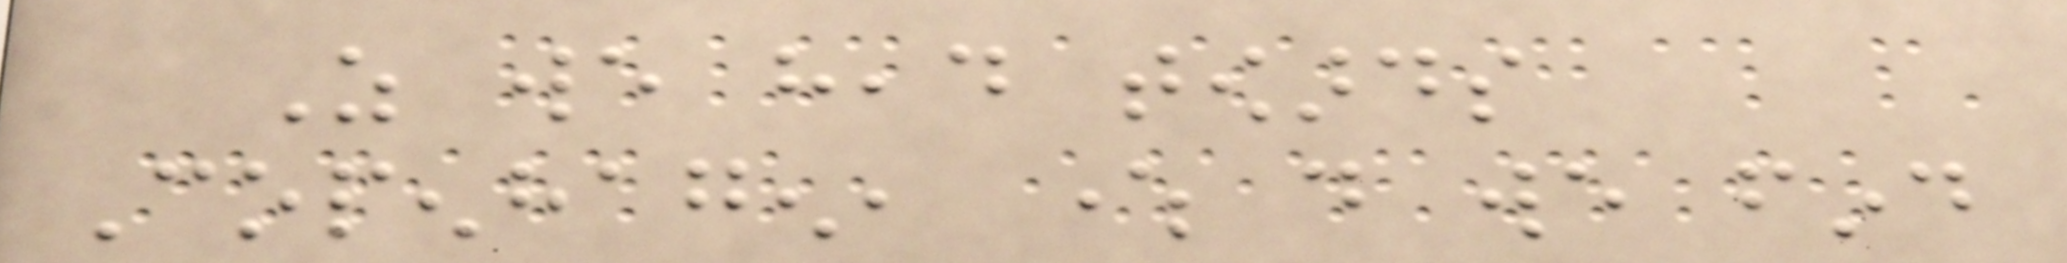As we head towards
Copenhagen, where do we find
